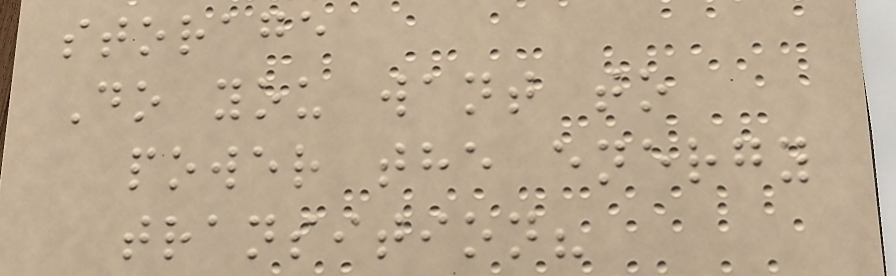storage
Do you want to
power the energy
transition?
